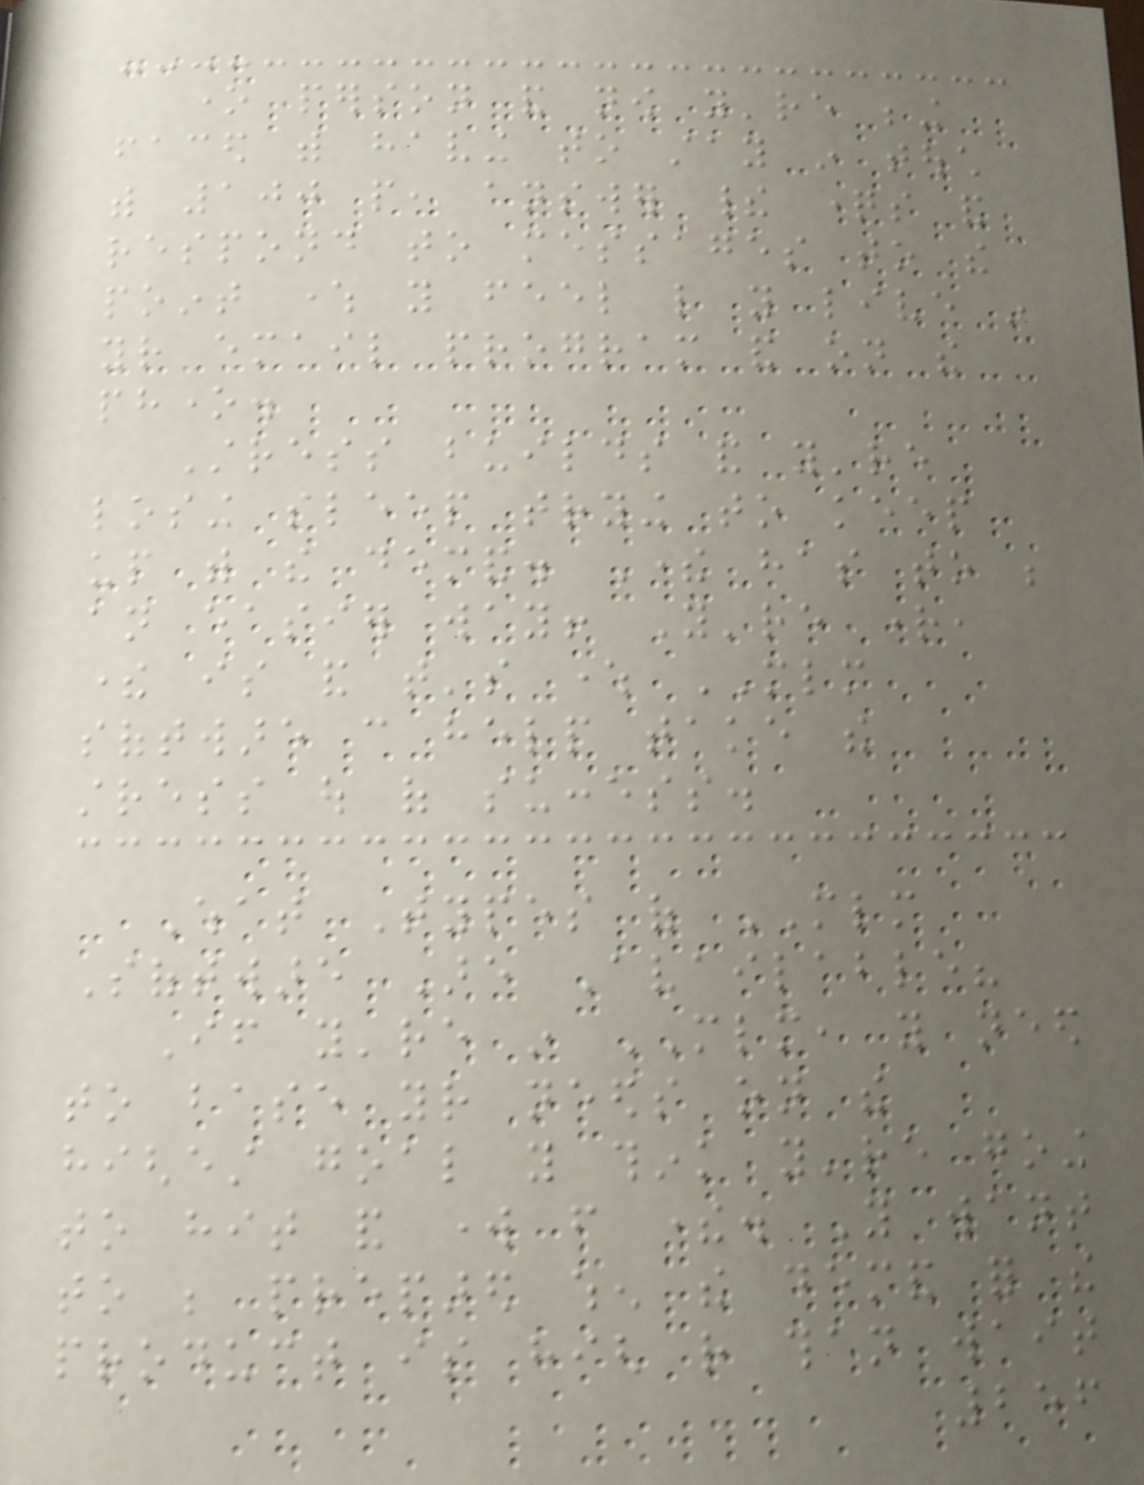one person and now you're being
faced with having to stay in touch
with 100 people, answer their questions and
respond to messages to the
point where you feel like you live in
your email program and on the
phone.
Stress builds and you're
losing sleep trying to keep
up with the demand. There has to be
an easier way! You're right,
there is and that's where MLM
software can help take the
stress out of success.
What Types of MLM
Software Are Available?
If you're in MLM, you need
to base your needs on the
highest goal you think you're going
to hit and work from there. You want
to be prepared when the demand for the
product is high rather than wait
256
